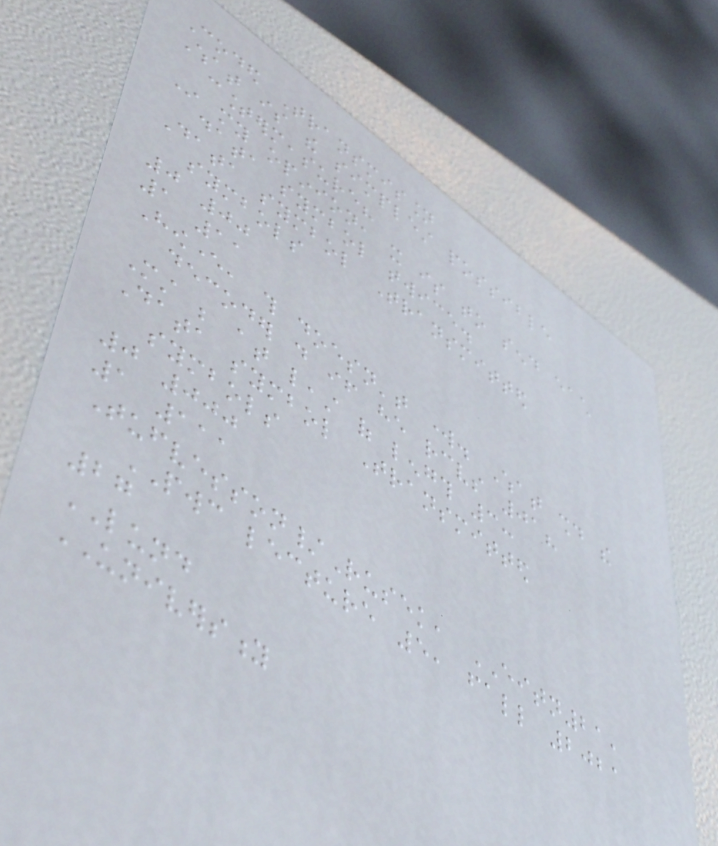Coded Transmission
What is the simplest possible
countermeasure?
In my opinion, it is to send each
data symbol twice.
Data symbol Transmitted
symbols
0 00
1 11
However, this doesn't work. What should the
decoder do if he receives 01?
Must be at least of length 3:
Data symbol Transmitted
symbols
0 000
1 111
Tufvesson/Rusek, EITN21,
PWC lecture 5, fall 2021
27
LUND
UNIVERSITY
